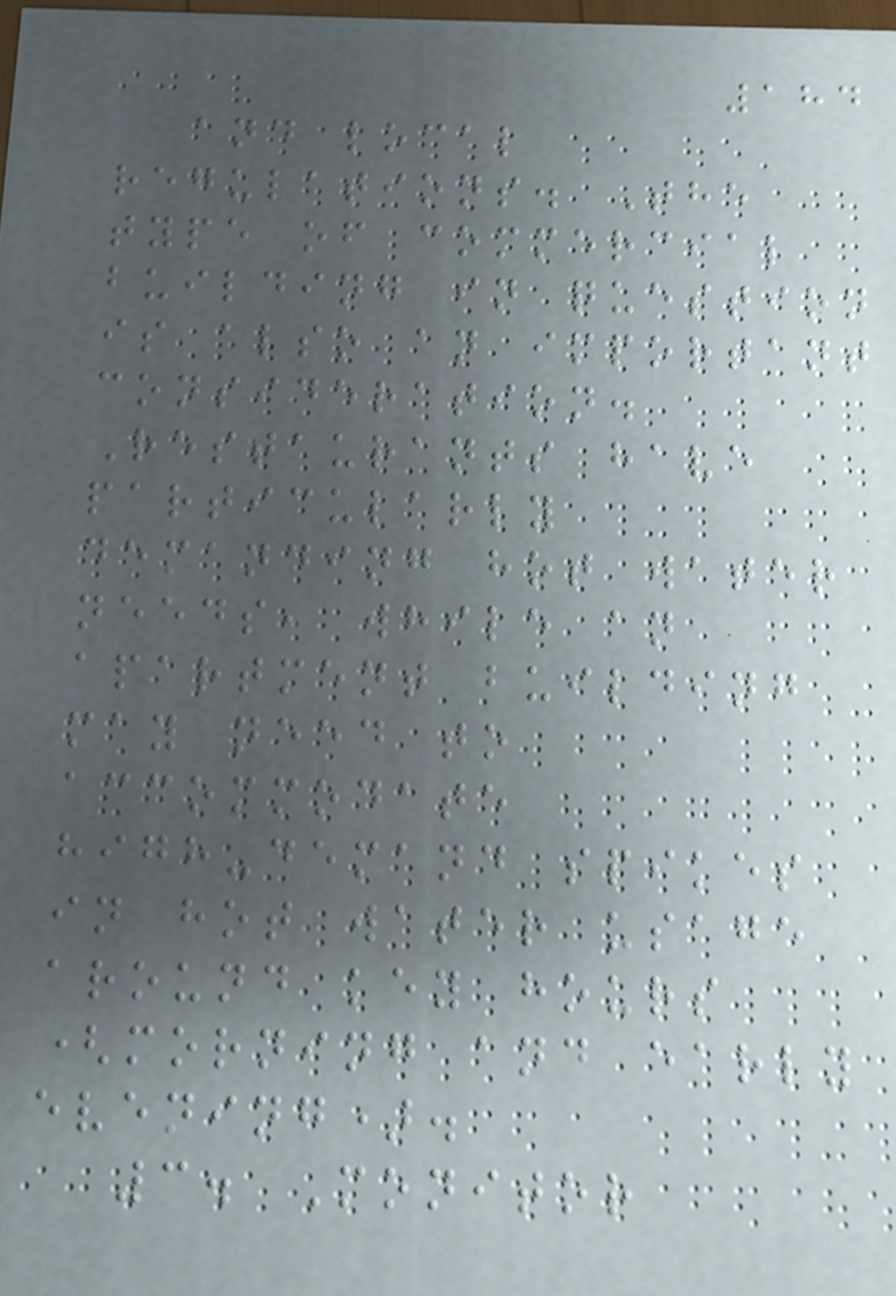184
and local
regulations. The
type of commercial
building in question
is also an important
consideration.
Restaurants have
particularly
demanding hot water
needs, while an
apartment building
may need to
accommodate
high-demand spikes
in hot water usage
around key hours
(morning and early
evening).
3. Monitor
